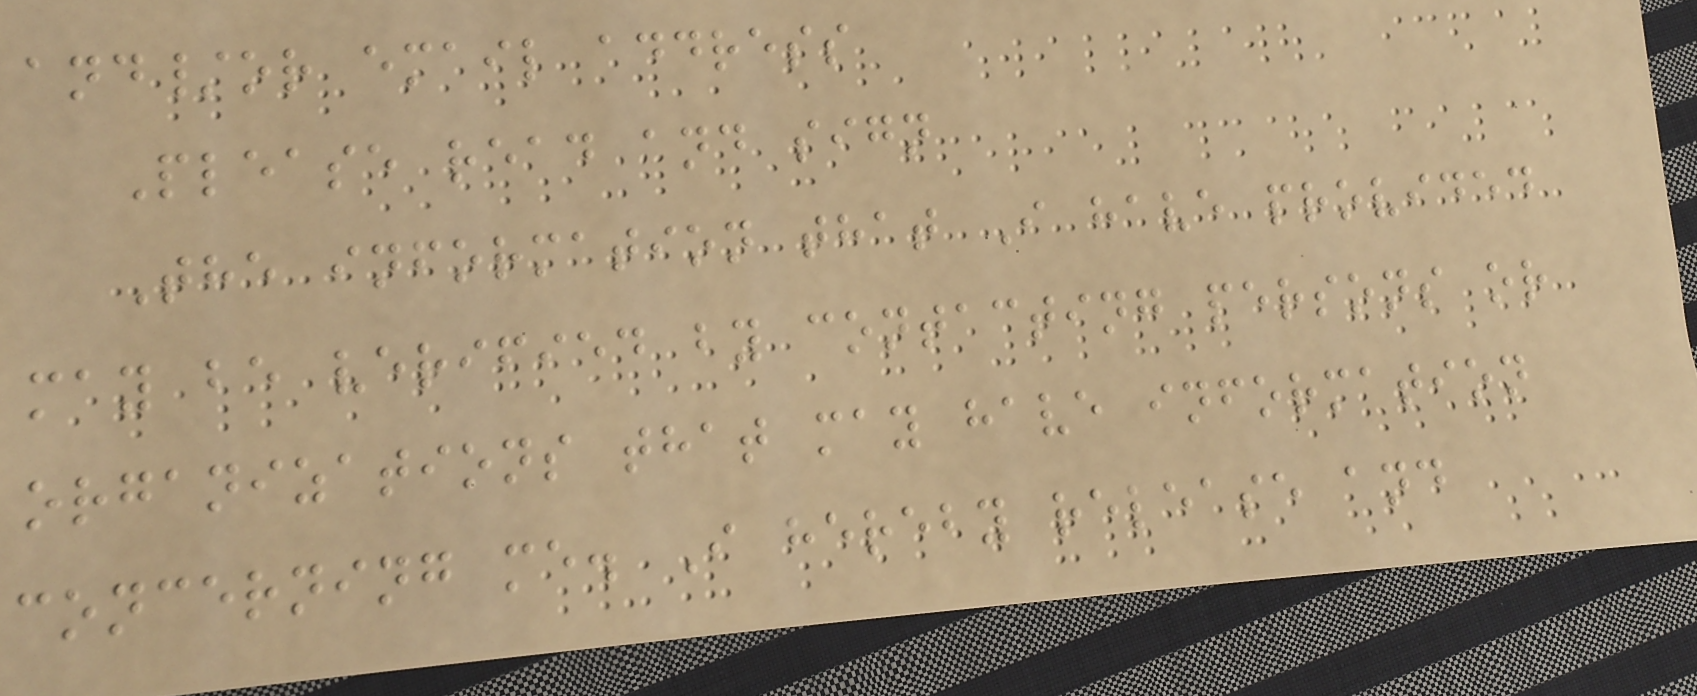and/or email address
Please read and sign
The information that I have provided
may be verified by contacting persons or
organizations that may have information
concerning me. I hereby release and
